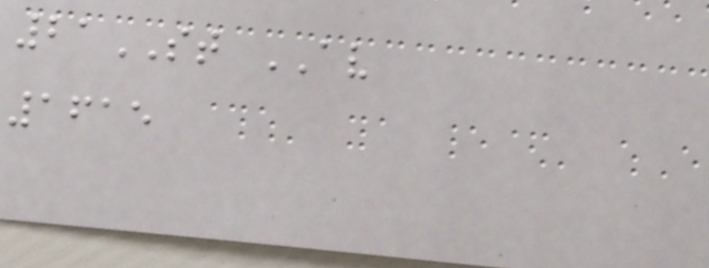21ST AV
1615
